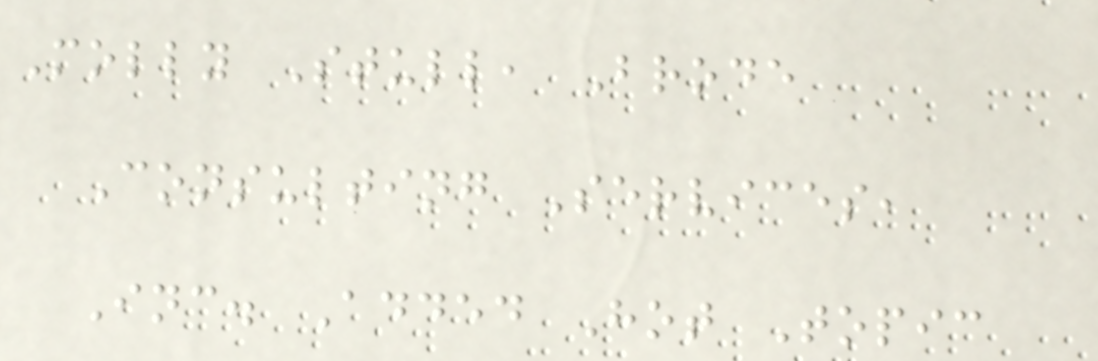Molly Stull, Brode
Consulting Services,
Inc. Added Hot Topic
